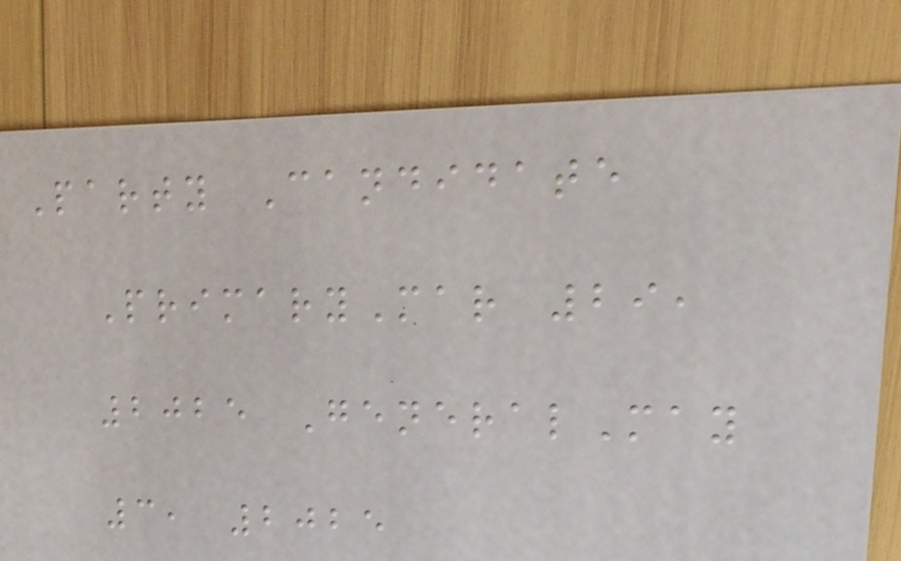Party Candidate
PrimaryMar 29,
2025 GeneralMay
3, 2025
